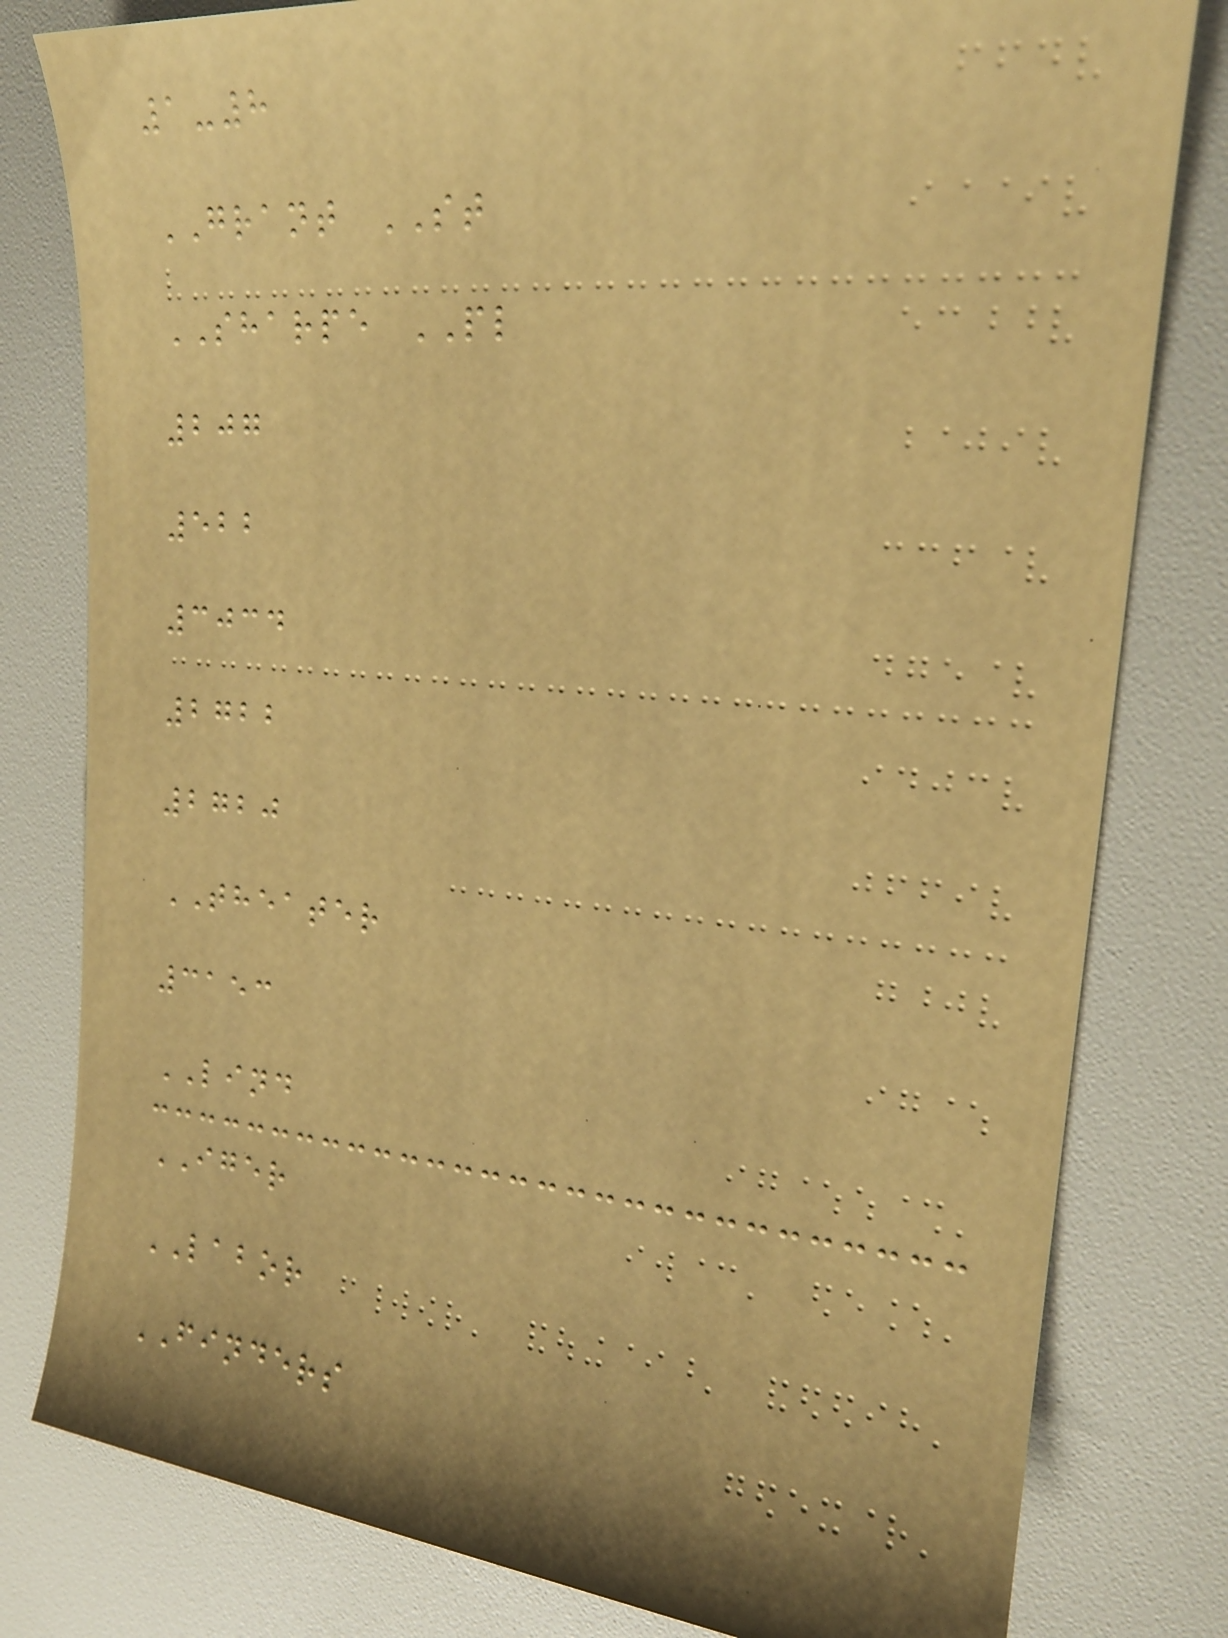1-8
GRANT ST
SHARPE PL
207
522
3034
2722
2720
THEATER
3153
LIND
IGER
LABOR
FINDERS
